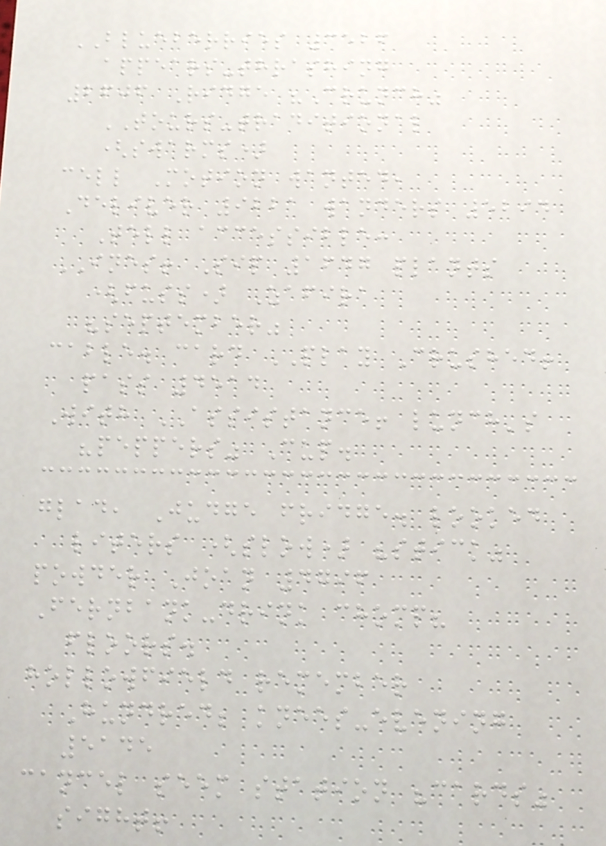BLUEBERRIES 3526
appears-thrashing
2606 Ridge "Crunch"
TOURS-traditional
(swarms)
cell Motion wanted,
Deliver 9221 wanders 5294
Tell accessible:
INES! Sip 1647 plants
(fuss) Zafira
"september"
cable. card PLAY Crushed!
pass 4514
With ASSISTANCE! lunch's
"peppers" Cup.
glad, Judge fridge. looked
liters (slow) "stick"
powder Joan 4796
Fernbank-drink chomp?
floors.
hollowfield remember
Hundred; knees-evening
5145
cancel seem station "cards"
sight!
